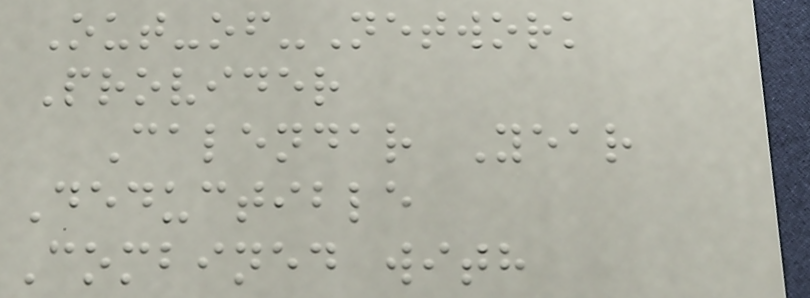Out-of-Network
Provider
Calendar Year
Deductible
Combined with
